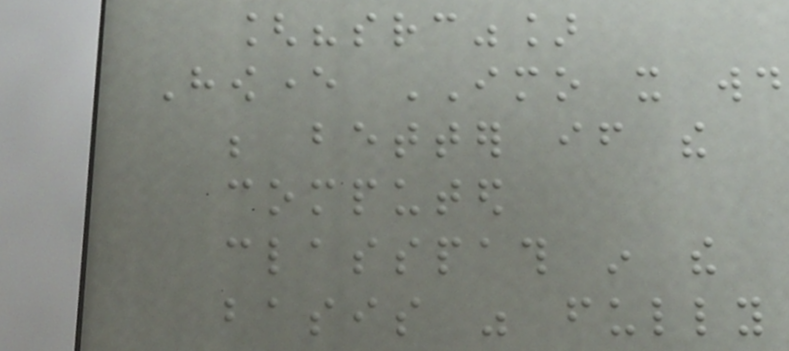["src"]
However IMO it would
be better if the
computed
classpath in the
basis was fully
